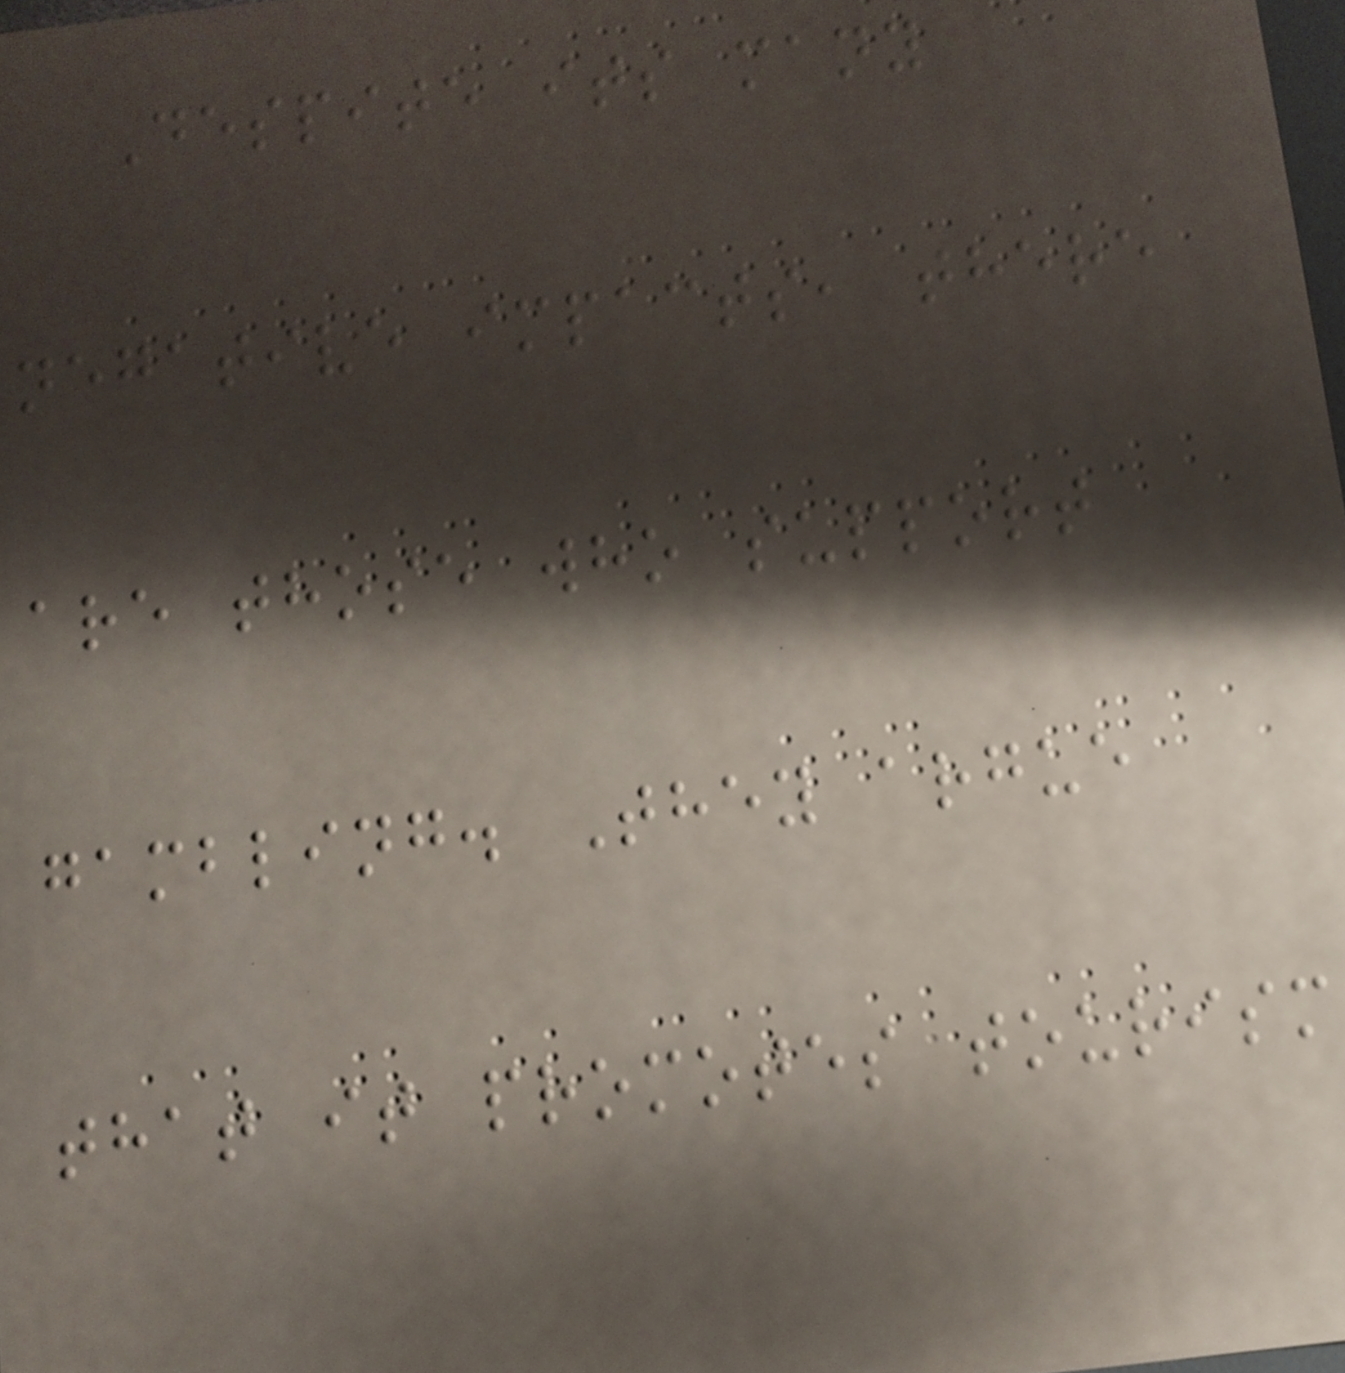Despite its many
negative impacts, there
are those who support
gambling. They argue
that it promotes tourism
